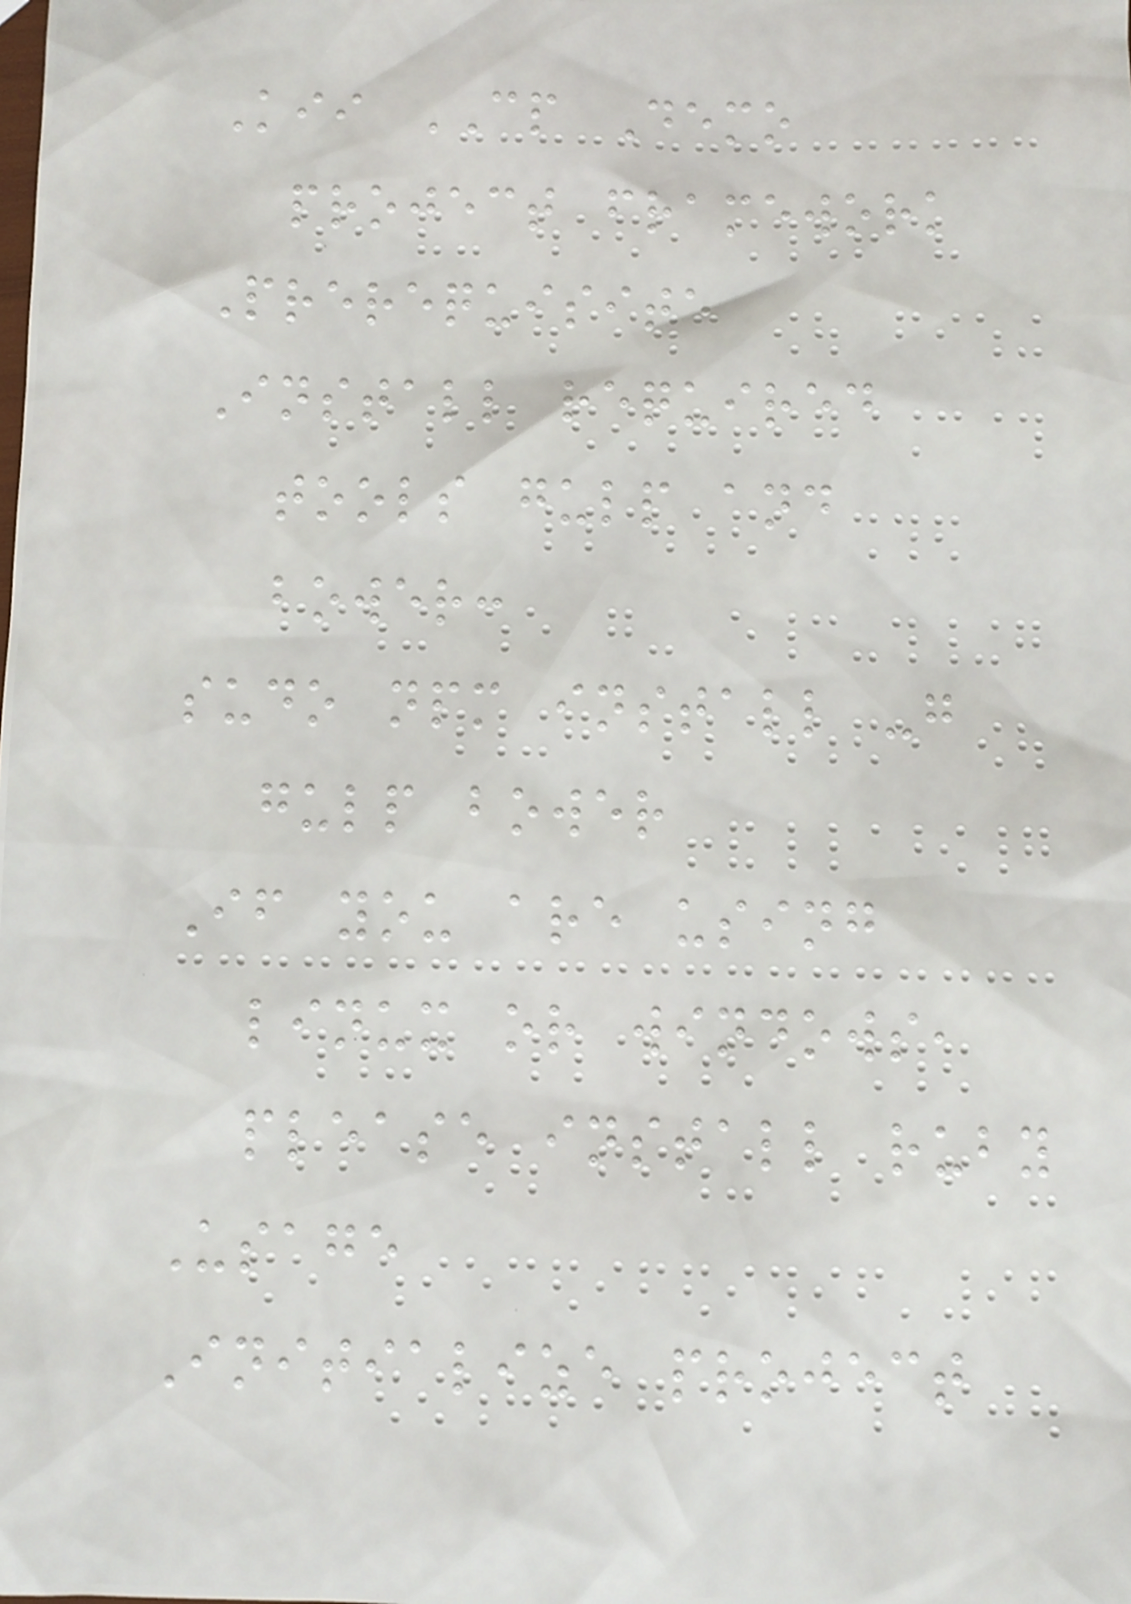Kii CP Demo
project framework
Prerequisite
Install required
tools gulp and
bower:
sudo npm install -g
gulp bower
If you are using
linux or windows,
please install ruby
Usage
Initialize project
